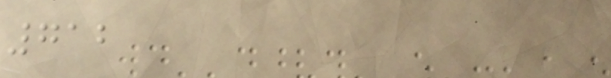712
